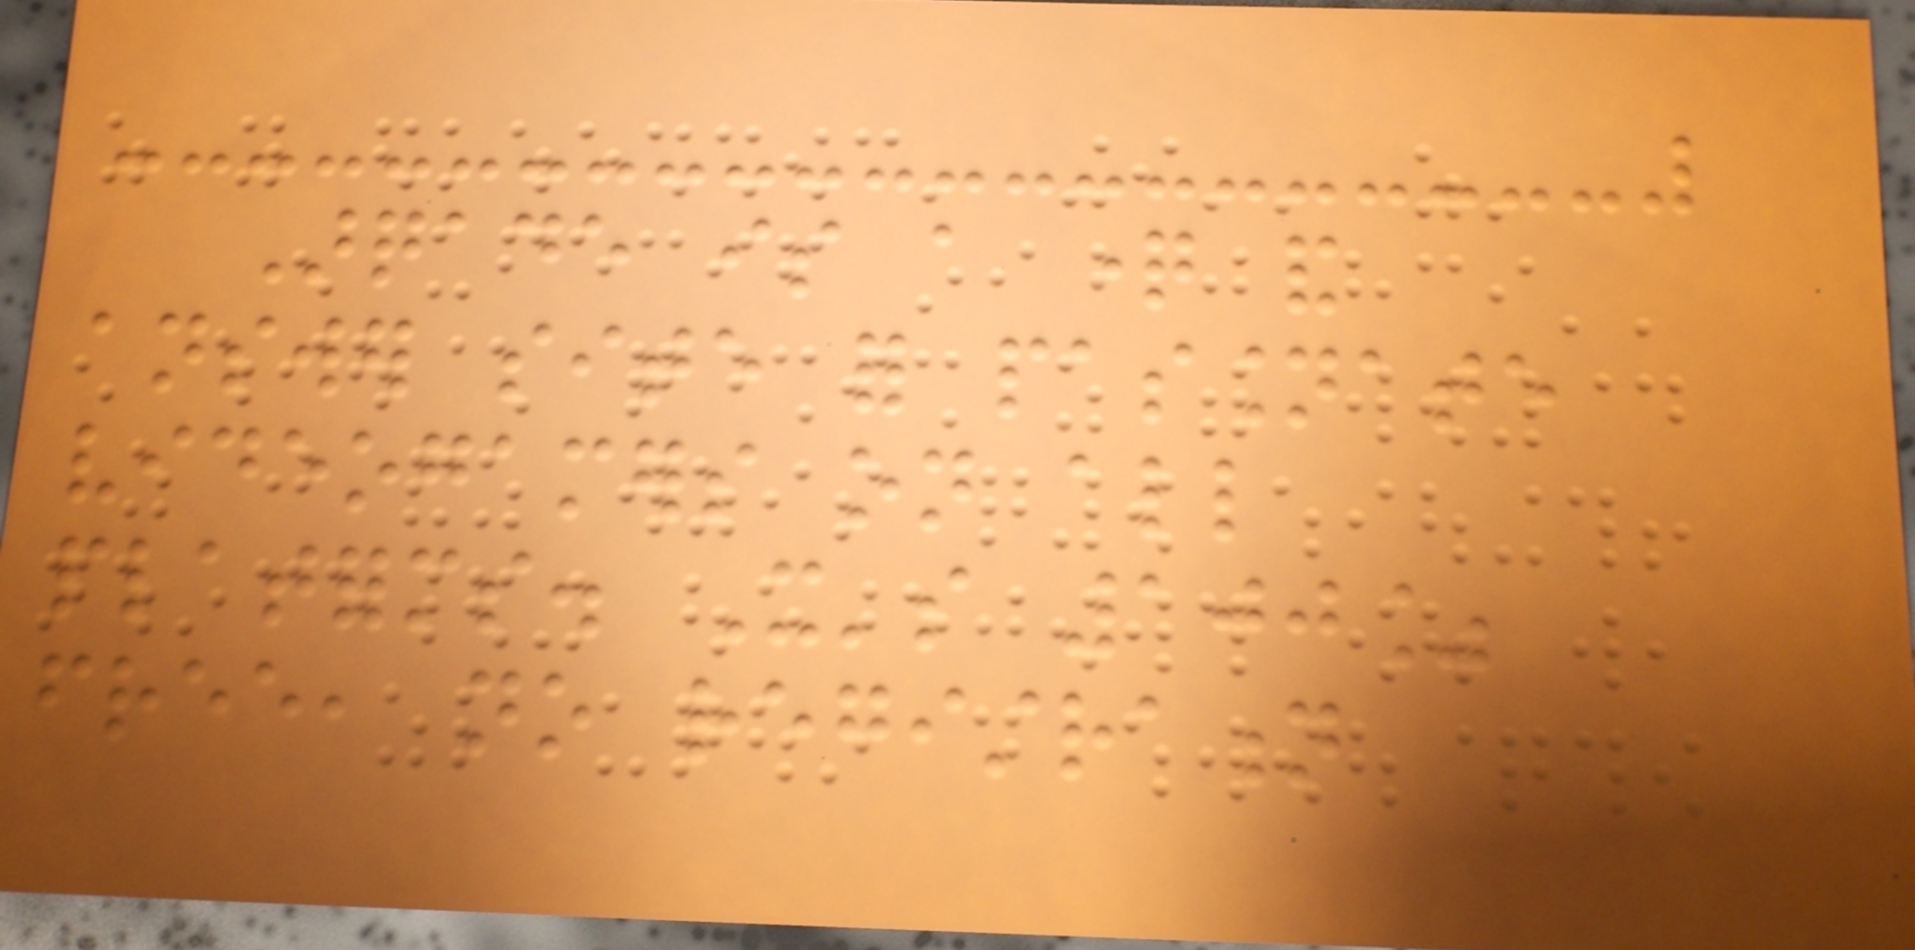Arqade is a question and
answer site for passionate
videogamers on all
platforms. It's 100%
free, no registration
